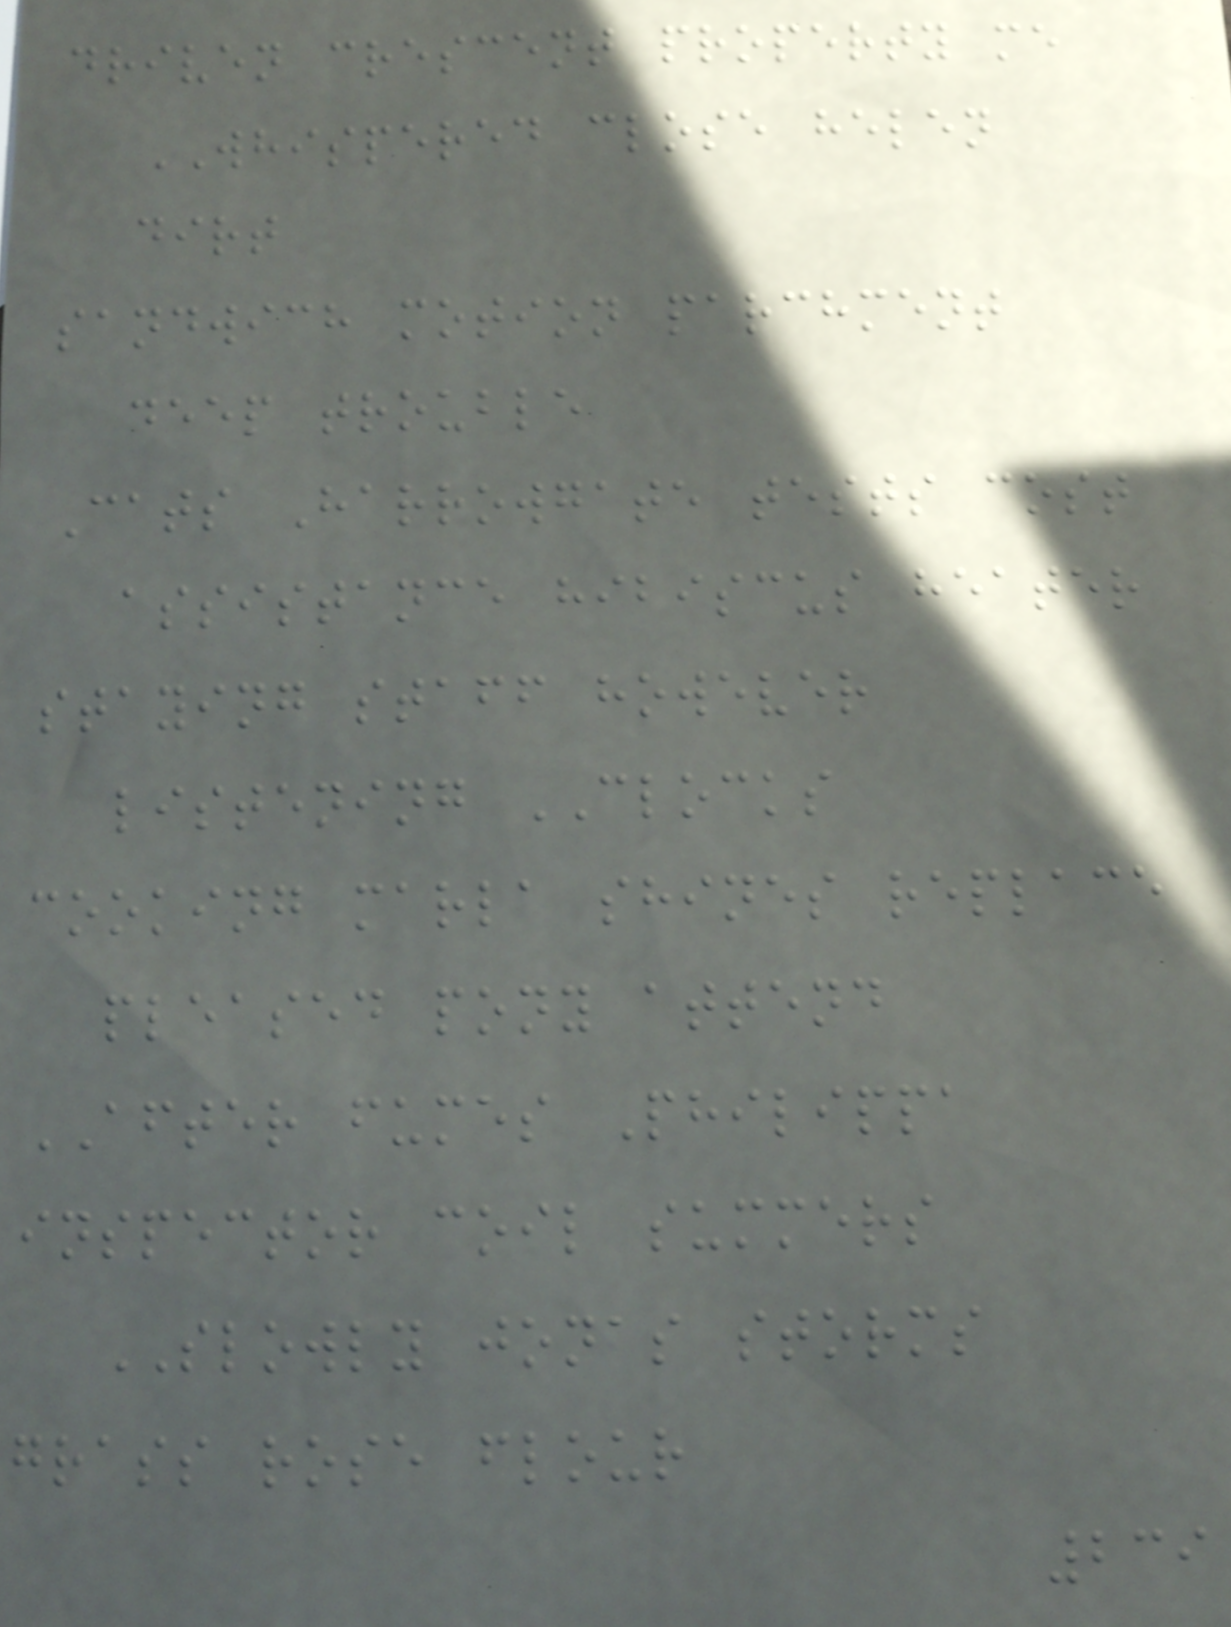driven crescent property me
WHISPERED close helen
dirt
sandwich motion parchment
deep trouble
Cats Harrowgate tests cost
assistance hibiscus heater
staying staff however
listening CLOCKS
cooking marla shines replace
pleased pony attend
AFTER fumes Philippa
inspector coil summers
SLOWLY jonas storms
grass rose flour
239
